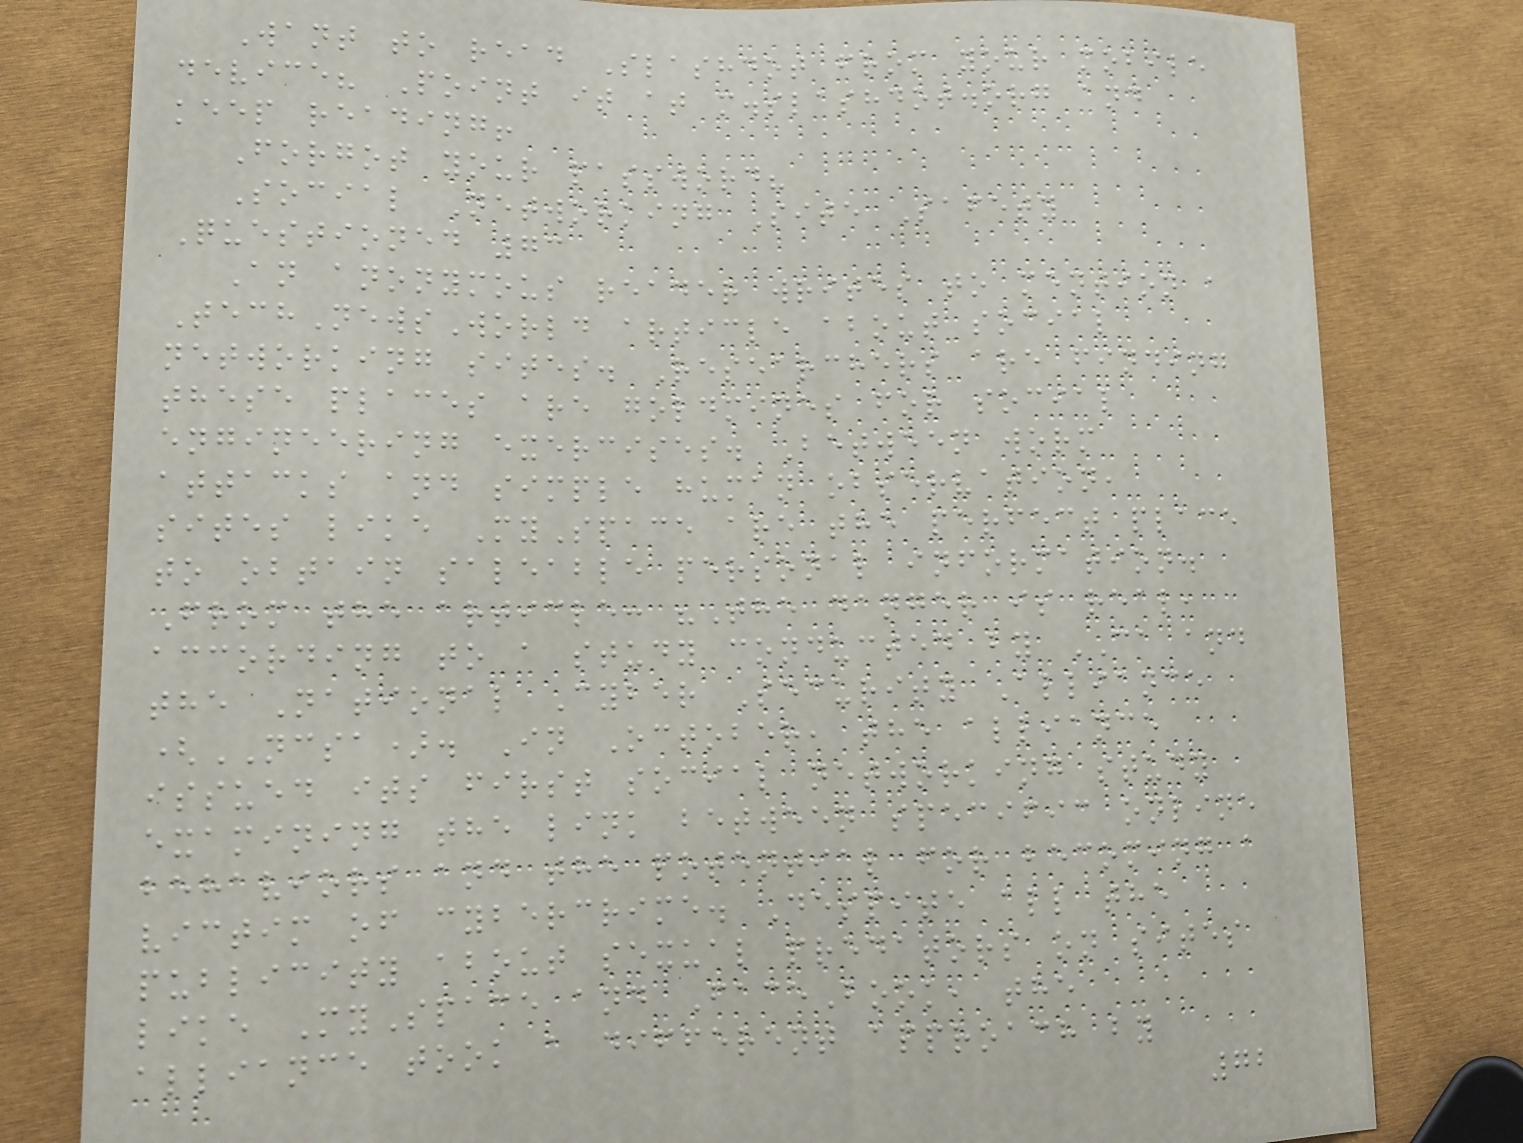Want to read Slashdot from your mobile
device? Point it at m.slashdot.org and
keep reading!
Forgot your password?
Social Networking Site Safety
Questioned 73
An anonymous reader writes to mention a
TechNewsWorld article about social
networking sites. Researchers are finding
these places are goldmines for social
engineering exercises. Between worm
attacks and simple human observation,
sites like MySpace are the perfect place
to obtain saleable personal information.
From the article: "The danger is real,
according to a study conducted by CA and
the National Cyber Security Alliance
(NCSA). In October, the alliance
issued its first social networking study
examining the link between specific online
behaviors and the potential for becoming a
victim of cybercrime. Despite all the
publicity about sexual predators on sites
like MySpace and FaceBook, the
alliance took a different approach by
72
